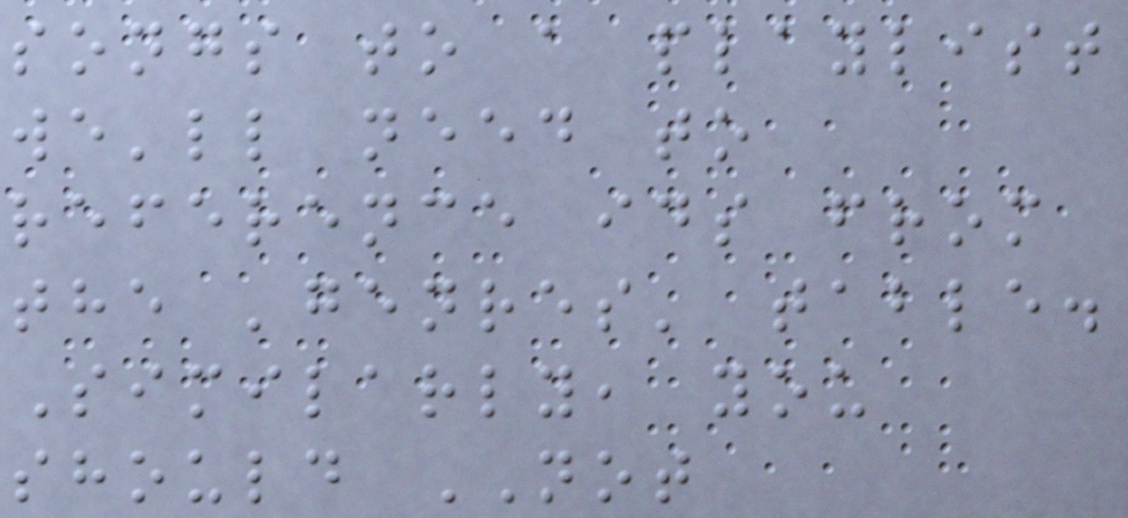songs to a playlist
we'll need to
reference ids from
the 'genres' table.
Similarly, you
should NOT
